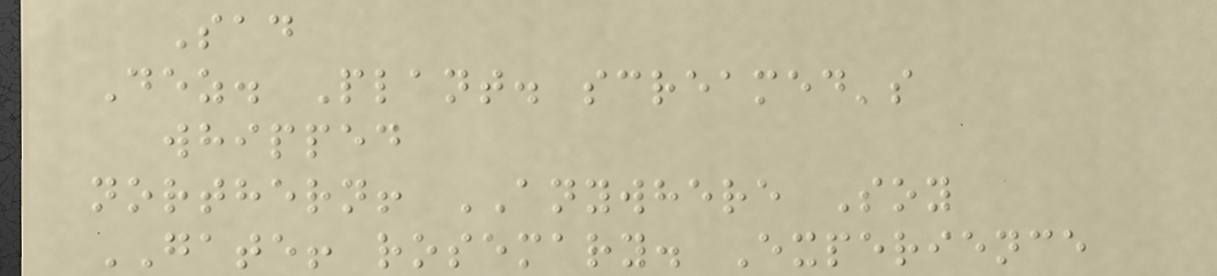Sad
Dez. Plant. screamed's
whipped
northern! ANYWHERE Soy
GATE! rosemary. Experience
